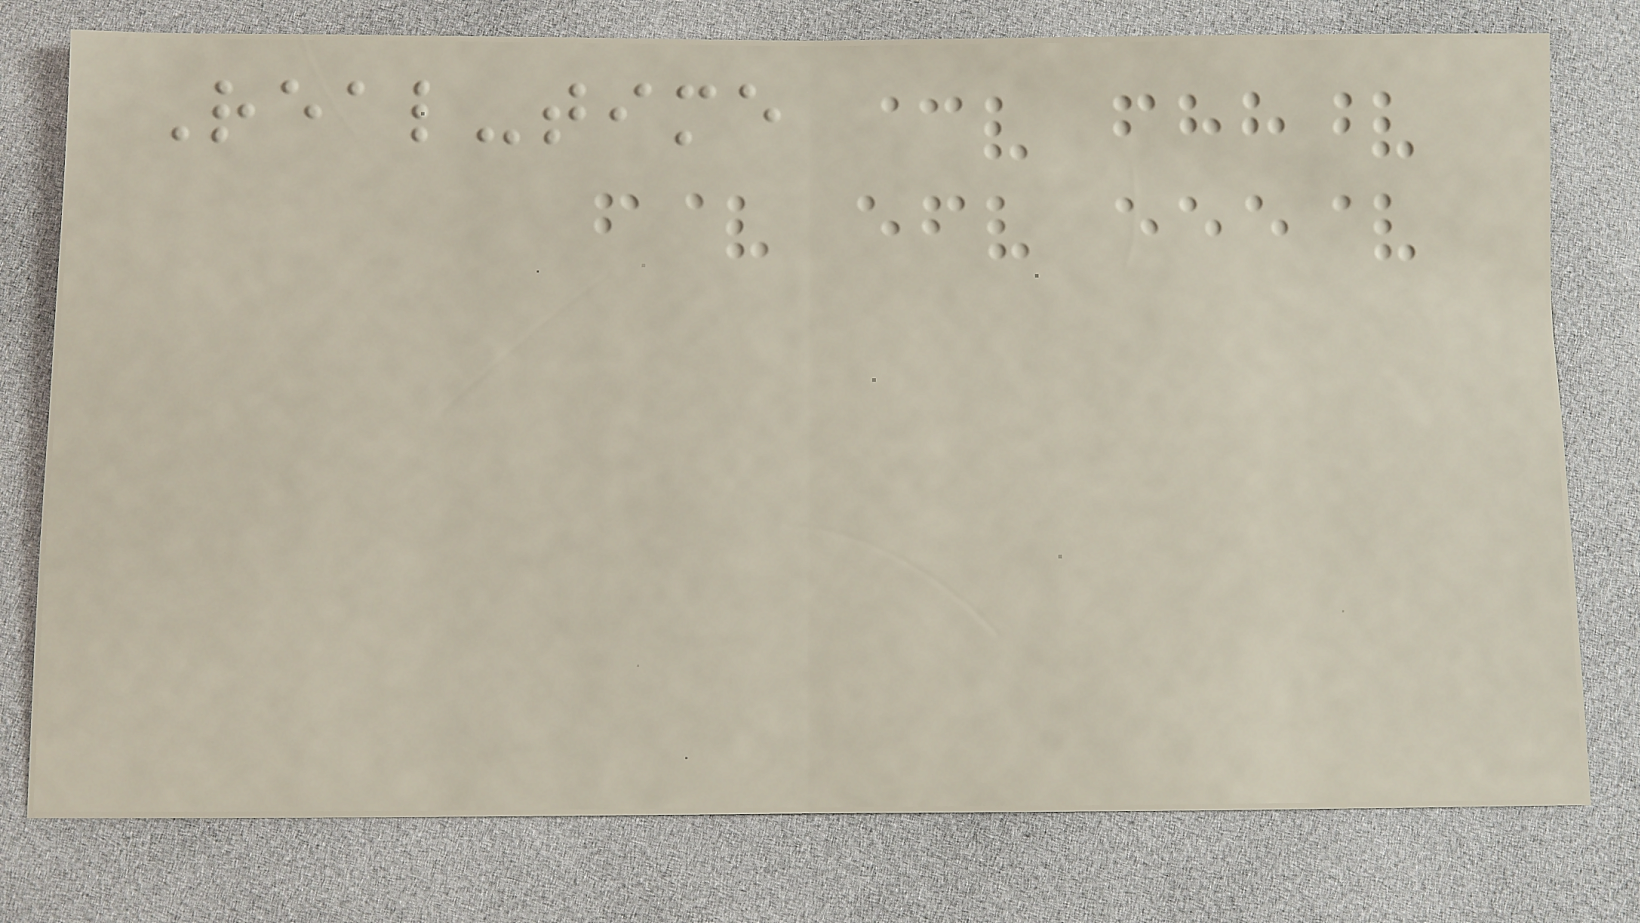Real-time
